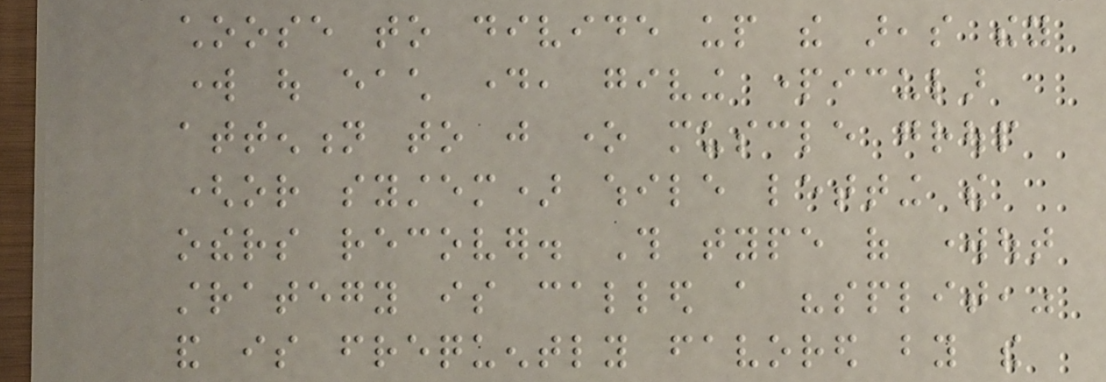choose to divide up the areas they
work out each day, giving particular
attention to just one muscle group
(or system) while letting the
others recover. This type of workout
strategy is called a "split,"
and is frequently favored by the
